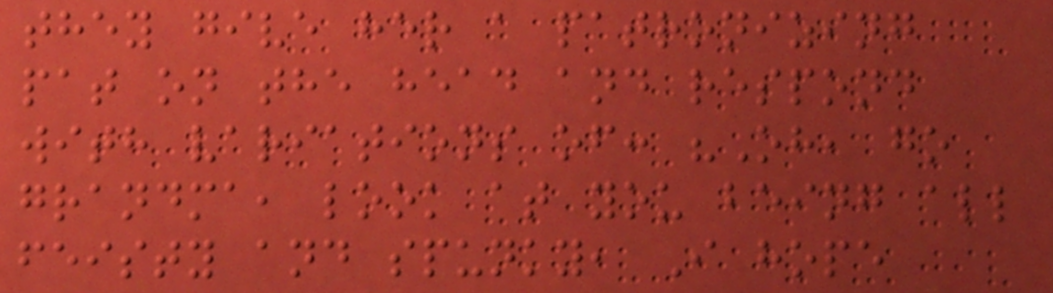they give her a patronizing
pat on the head and respond
with variations of: "Oh, go
grandma, look at you being all
feisty and spunky, I hope
